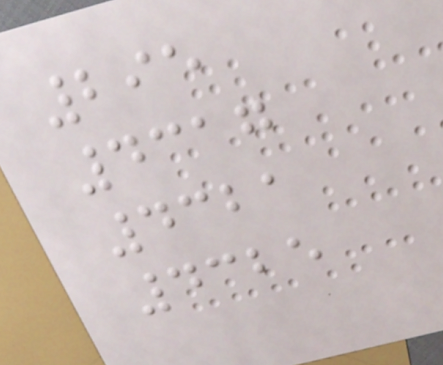295
4317
4321
4325
